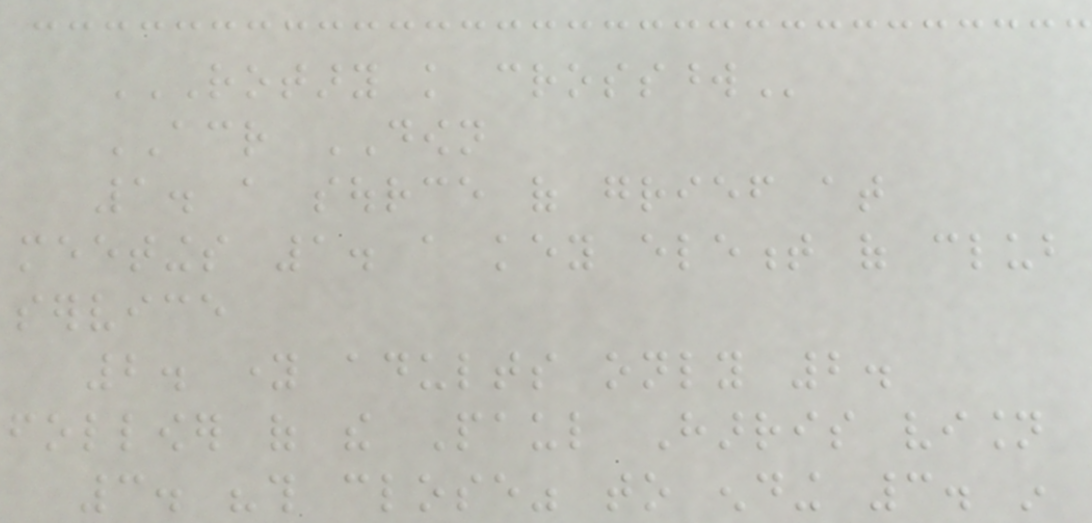ROTARY KNOWLEDGE CROSSWORD
ACROSS DOWN
1. a source of grief at
meetings 1. a key element of club
service
2. young adults only 2.
follower of the Paul Harris vision
3. "this close" to ending 3. in
